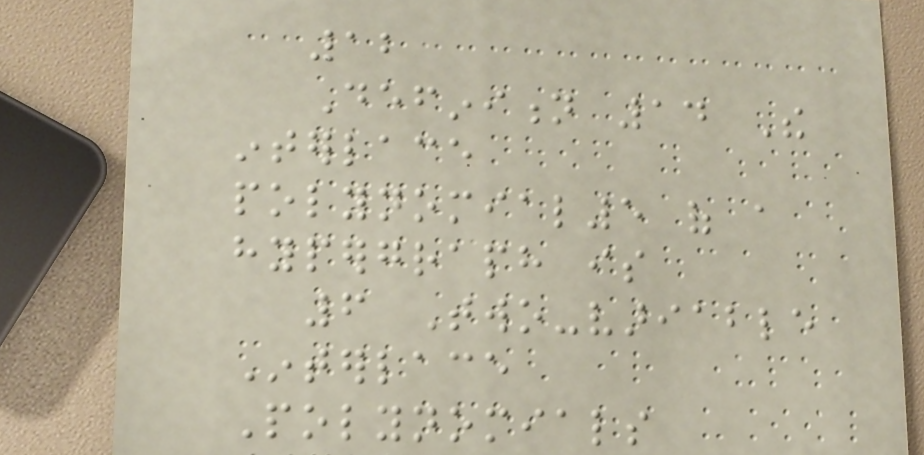12
Definition 14 The
interlace
polynomial5 of a
hypergraph is
6 Two-variable
Interlace
Polynomials
